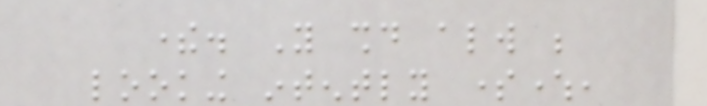there. You should always be
looking intently somewhere,
